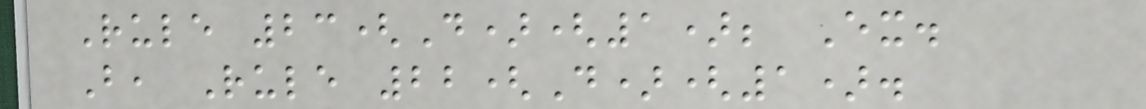Rule 23(D)(1); Ex.
B, Rule 22(D)(1).
